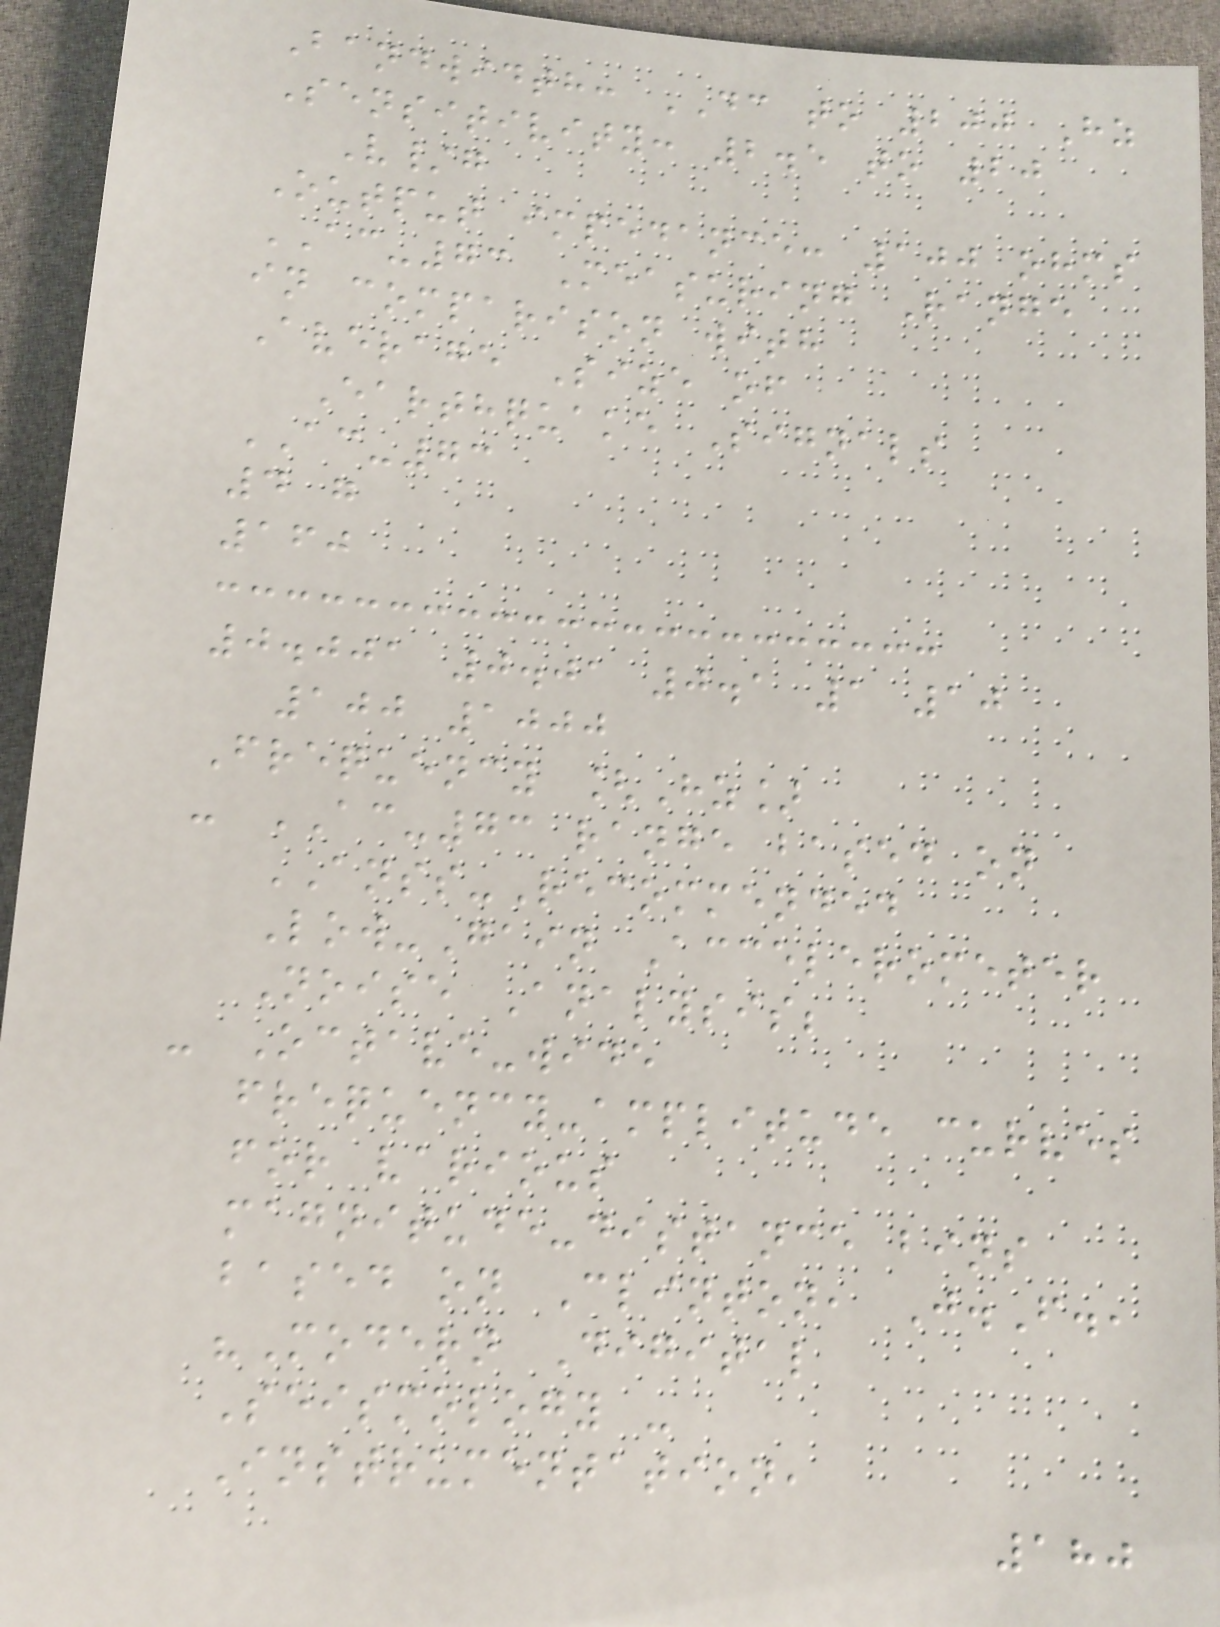Bandwidth: DC to 200 Hz
Sensitivity: 2.5 to 20
V/g
Output impedance: 100 ohms
AC-73 Measuring Range
in comparison with
Average Size of
Earthquake Signals
AC-73
4 g
160
0.001 0.01 0.1 1 10
100 1000
Frequency [Hz]
- AC-73 range based on
ANSS-Recommended
Low-Gain Accelerometer
Noise Analysis;
- Octave-wide
frequency-amplitude curves
for various
magnitude-distance bins
based on Clinton, J.F.,
"Modern Digital
Seismology -
Instrumentation,
180
